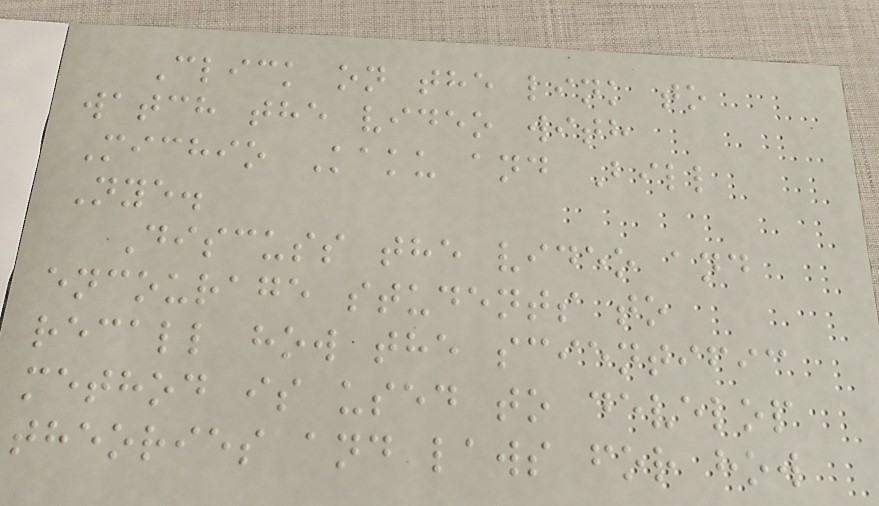Click on the link to
watch the video with
Michio Kaku and Bill
Nye.
Discuss the video and
encourage students to
recall how the scientific
method is used to develop
theories and laws for how
